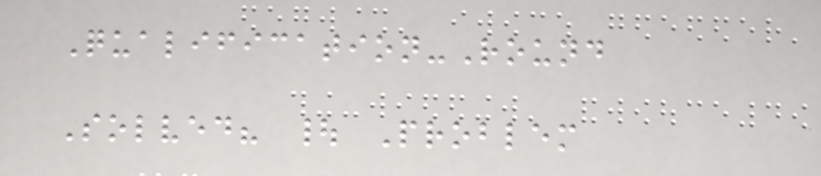Qualification-Round
Solved? | Problem
